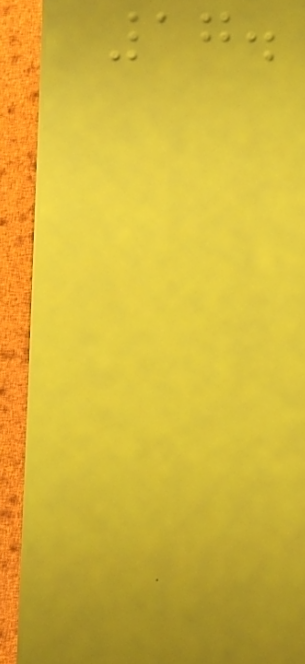17.
